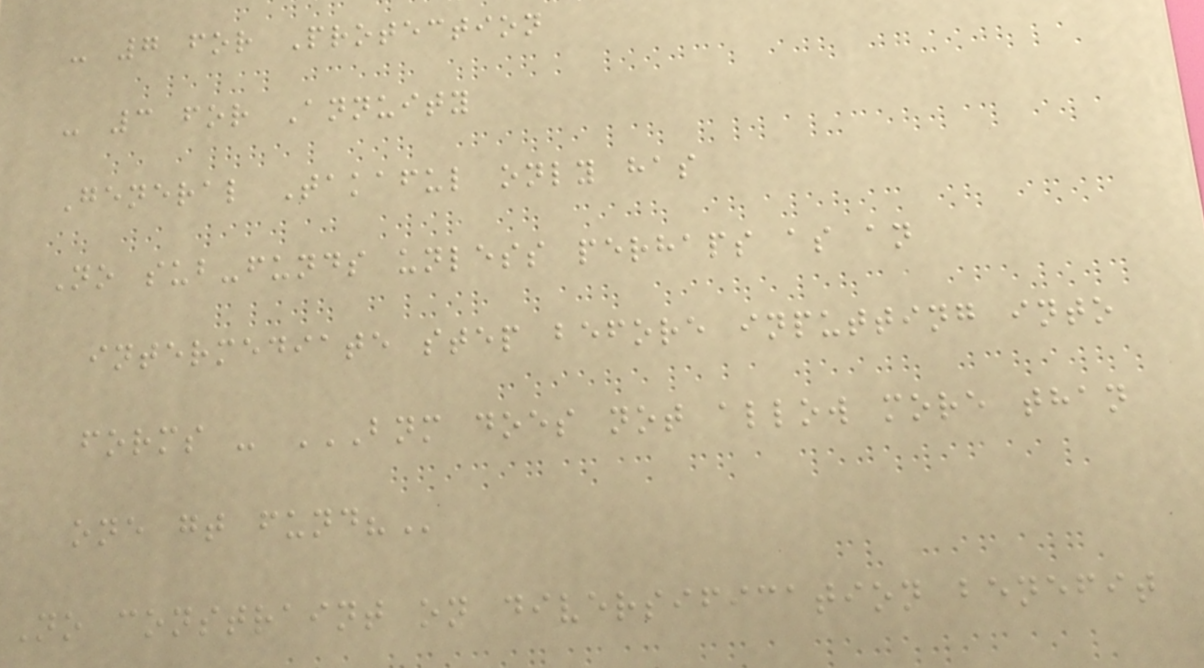- 7 for Protection
- 3 for Annuity
General Takaful only has
No sub-funds unless perhaps as an
intermediate step before inputting into
forms - BNM DOES NOT ALLOW MORE THAN
ONE GT FUND?
No constraint on diversification benefit
